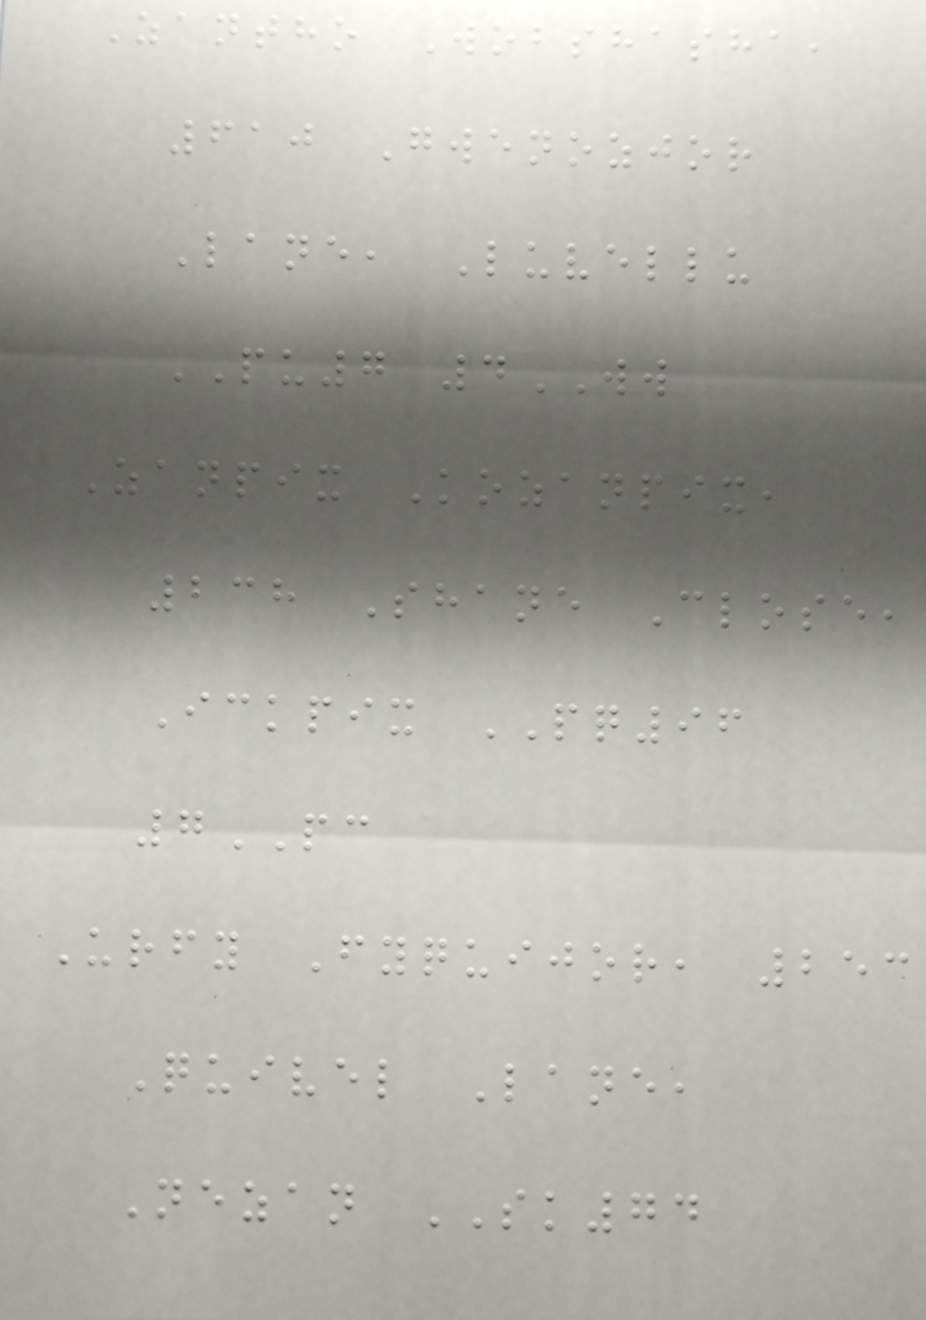Zantho Wobshasha,
610 Gwenozjor
Lane, Luvellu
PU7 4WW
Zanpix Kozanpix,
238 Shane Close,
Ickpix PQ96
7PC
Urfy Fyquijor, 253
Quivel Lane,
Nezan SK74
